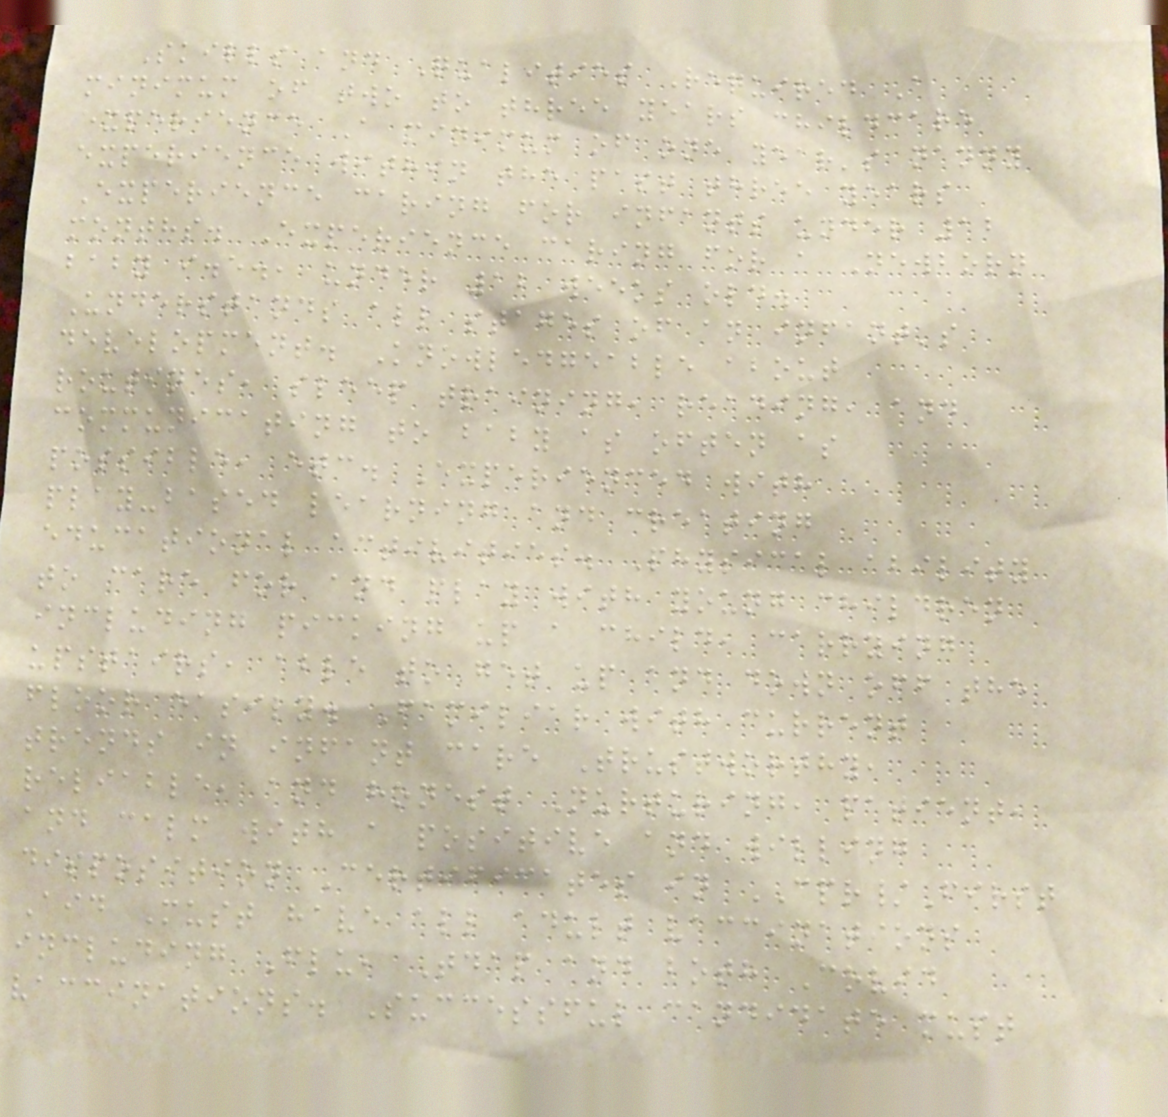Skills and Qualities Required A
minimum of two to three years childcare
experience A minimum of one year's nanny
experience within the past three years
Experience caring for infants under 12
months. Experience caring for a Newborn
baby i.e., under 12 weeks old.
Understands all stages of an infant's
development. Knowledgeable about
routines, sleep training, reading, and
communicating to baby as often as
possible, etc. Experienced with
play-based learning and creating
educational activities. Physical ability
to care for and play with young children
including picking up a child, carrying
upstairs, able to get up and down off the
floor easily. Familiar with current
trends in infant care Trustworthy,
reliable, and honest Nurturing, patient,
and calm with a positive and willing
disposition Certificates in CPR/First
Aid Must have all adult vaccinations
including Flu, Tdap and both Covid
vaccinations. Successful candidate must
